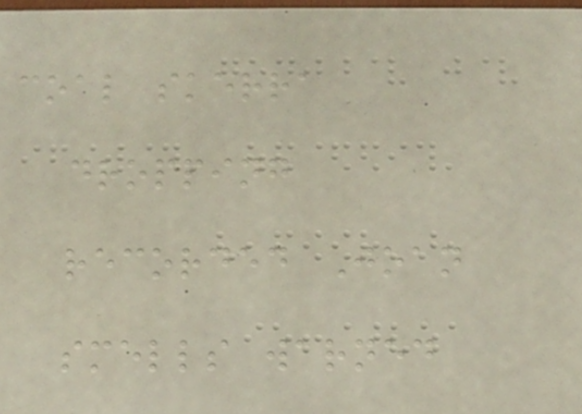coal skerra
dropping
recorded Joan
smells warned
